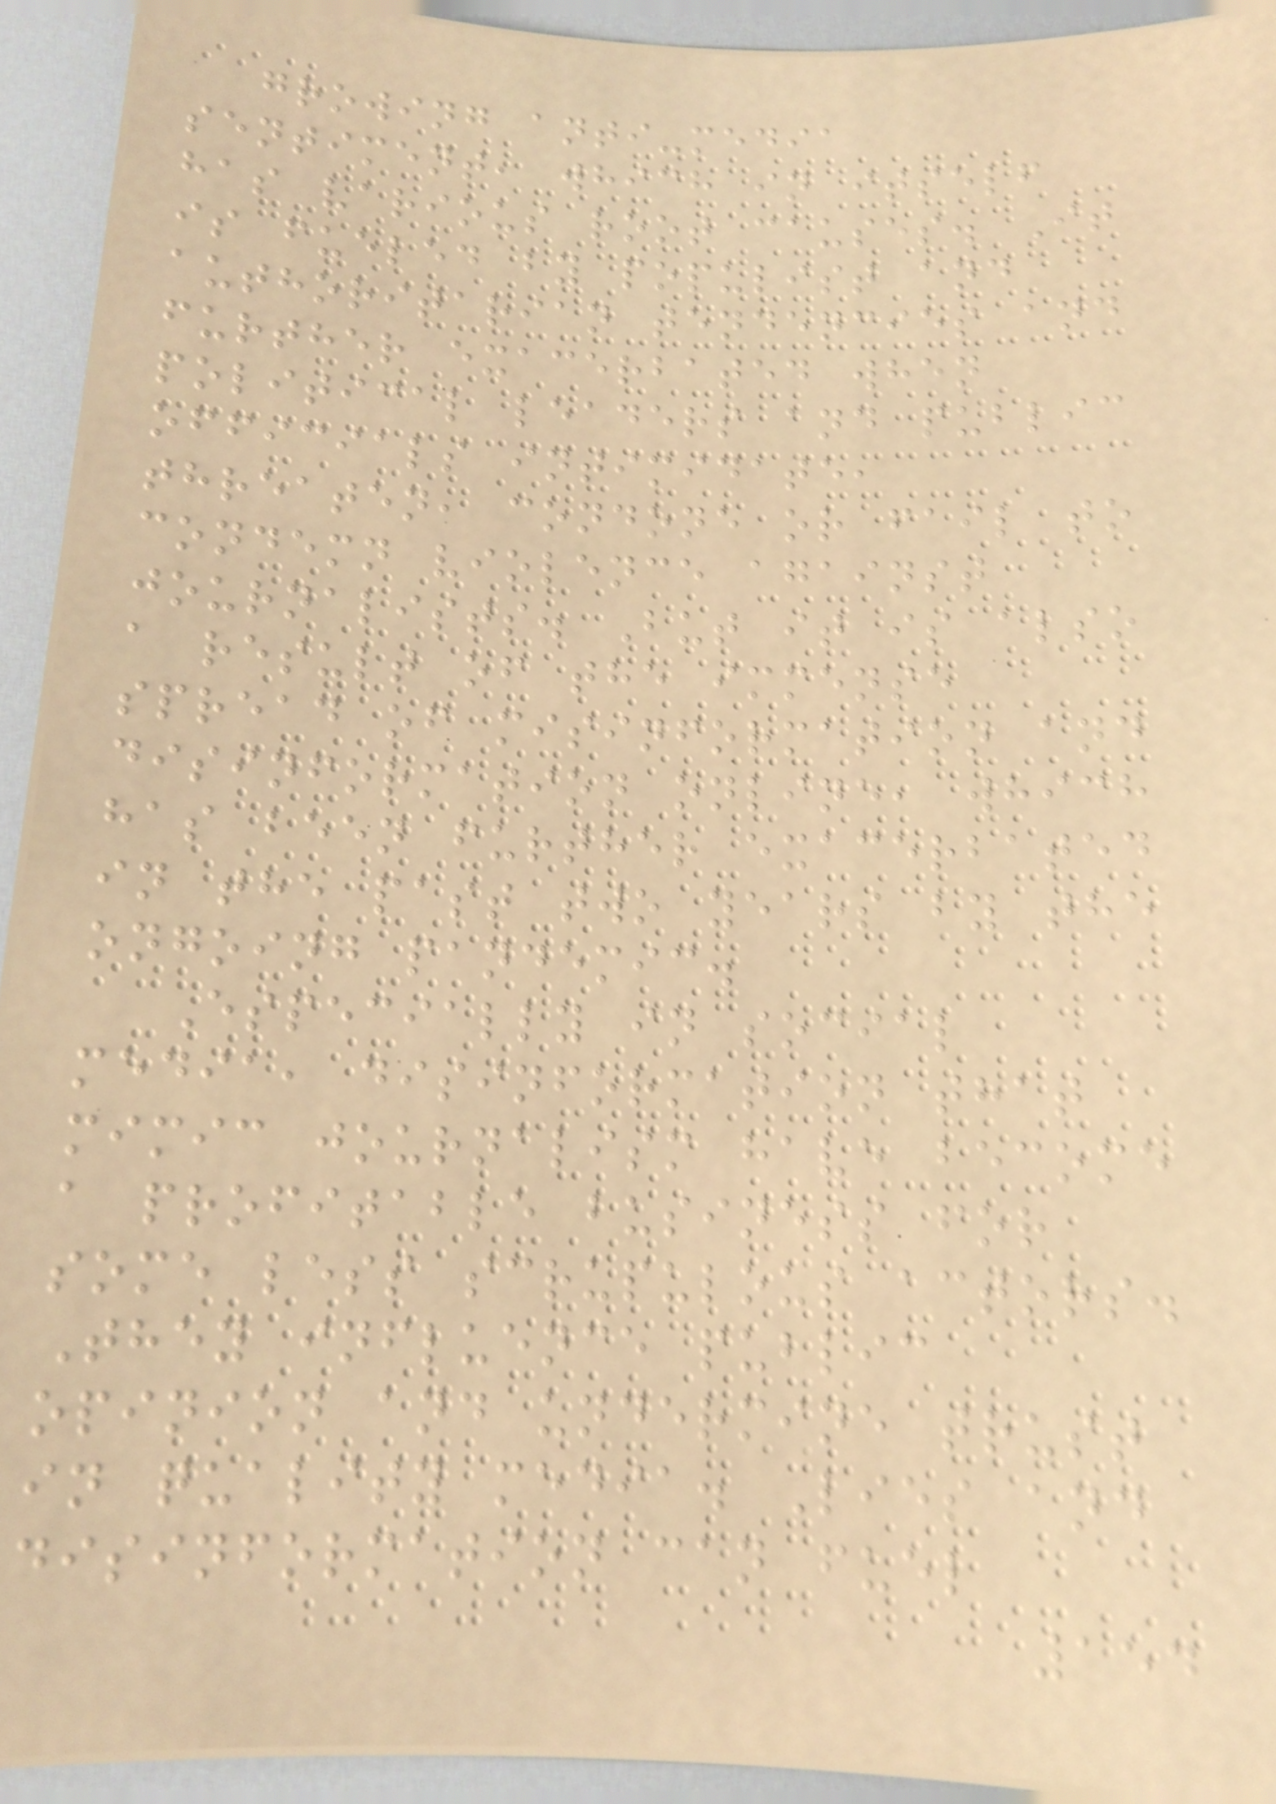growing anti-media
sentiment, which in itself
has various root causes. It
is fueled by populist and
authoritarian tendencies and
further exacerbated when
political leaders and public
officials intimidate,
threaten, condone or fail to
condemn violence against
journalists. But it is also
a result of the immense
spread of misinformation and
disinformation online, which
has been further exacerbated
in the past two years by the
ongoing pandemic.
Especially in social
media, disinformation that
mimic journalism have become
a profitable business for
some less scrupulous actors.
They influence public
opinion and undermine trust
in quality media. Lies and
disinformation can fuel
154
